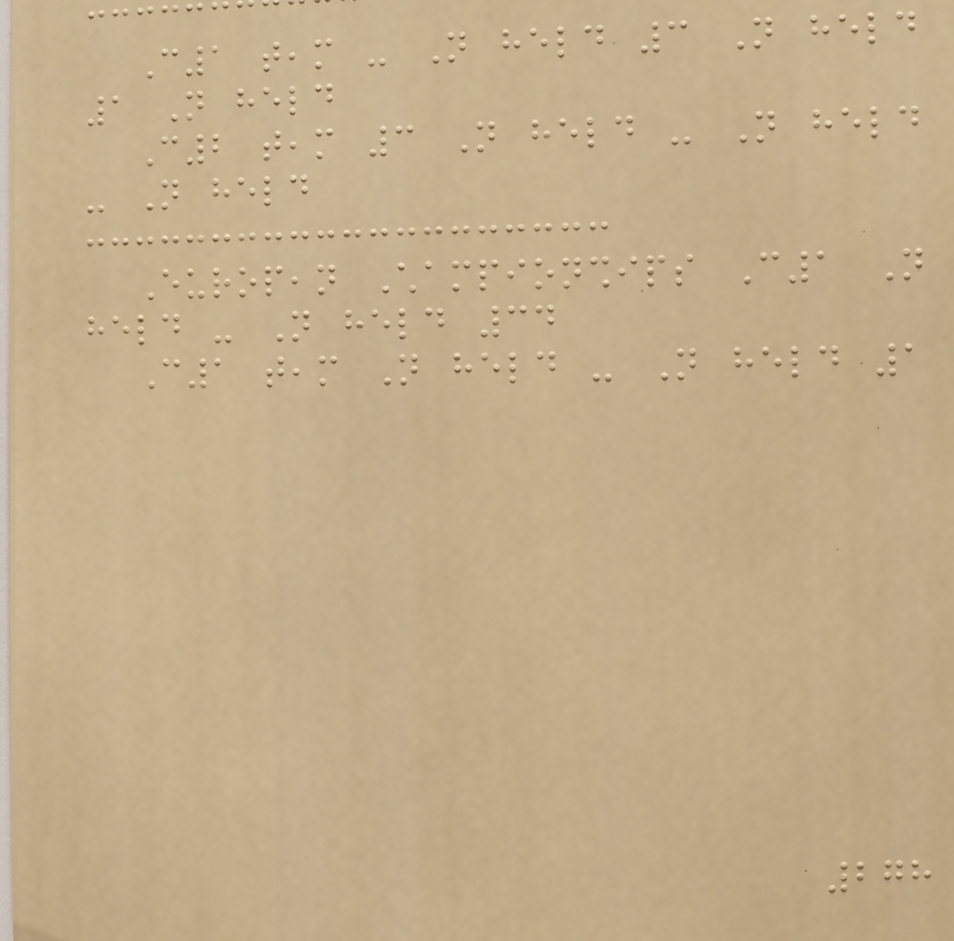C1 team - Not held 3 Not held
1 Not held
C2 team 3 Not held - Not held
- Not held
European Championships C1 Not
held - Not held 34
C1 team Not held - Not held 1
278
